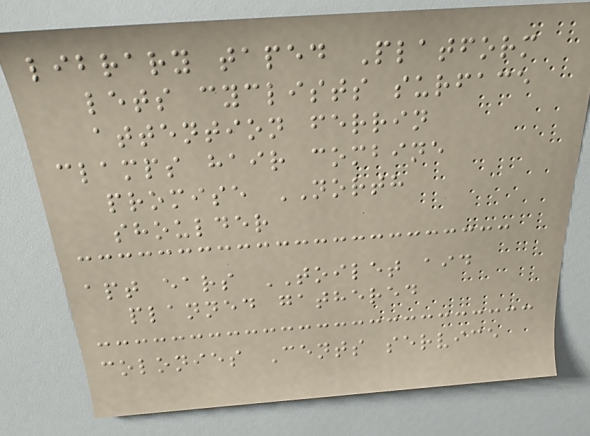library taped Platform
lets cyclists surface
attention ferrin
clamps hair combine
promise NORTH
shoulder
apt ears TOILET aid
planned gathered
colonies Cents service
